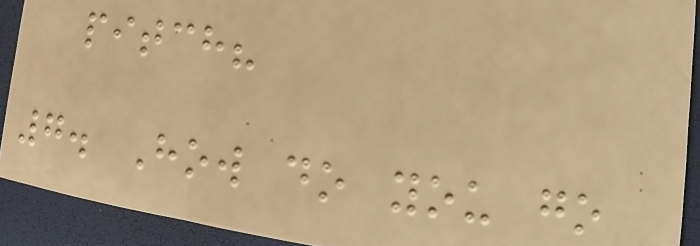pitch?
7. How do you go
